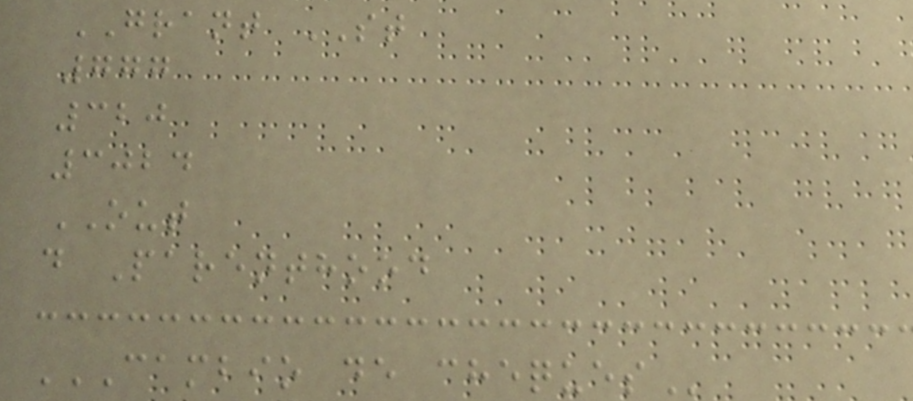GRANT ST
777
320
3024
OUT
d Parenthood
CAMBIO DE CHEQUES
